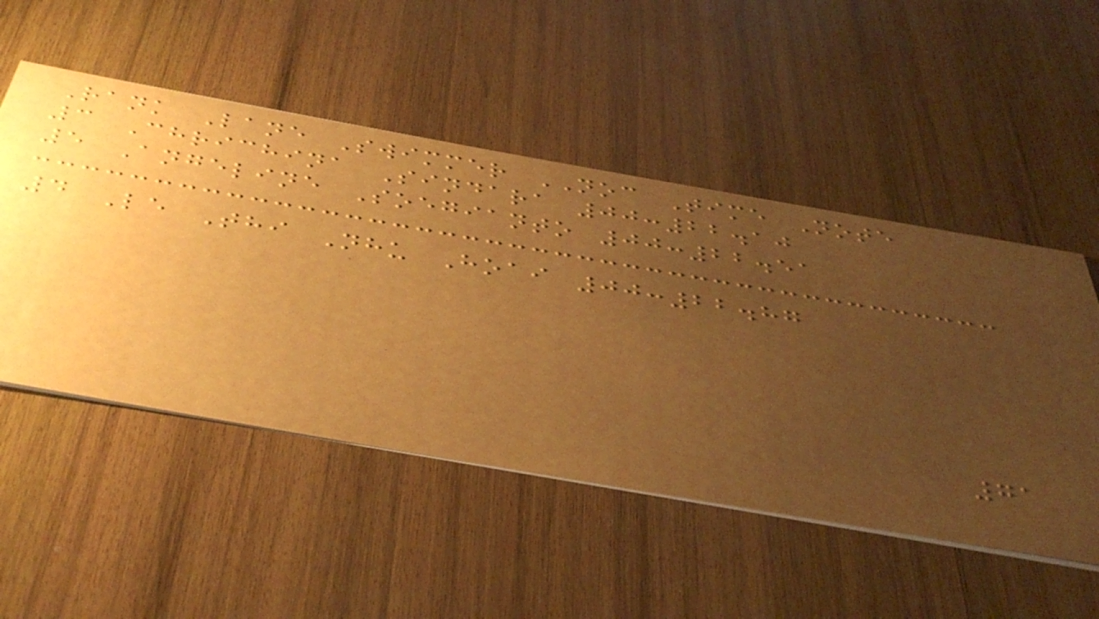Rank Lane Swimmer NOC Time Note
3 Chrichina Sindara 00:22.10
5 Angeline Soegianto 00:22.51
4 Le Thi Nhu Hoai 00:22.87
71
